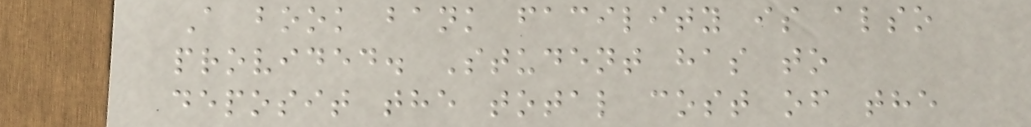A book bank facility is also
provided. Student has to
deposit the total cost of the
